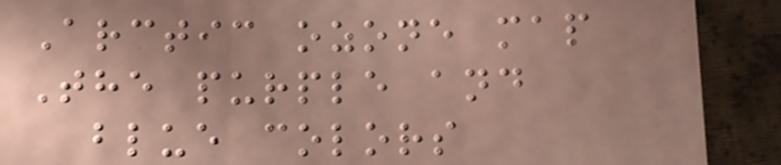Arctic ozone map
The purple and
blue colors
